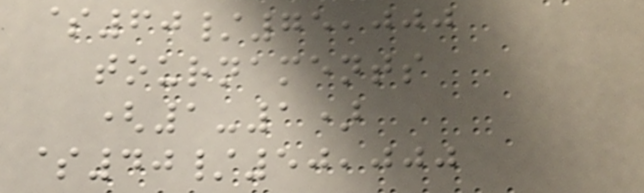$60/75,000
tournaments
(1-1)
$40/50,000
